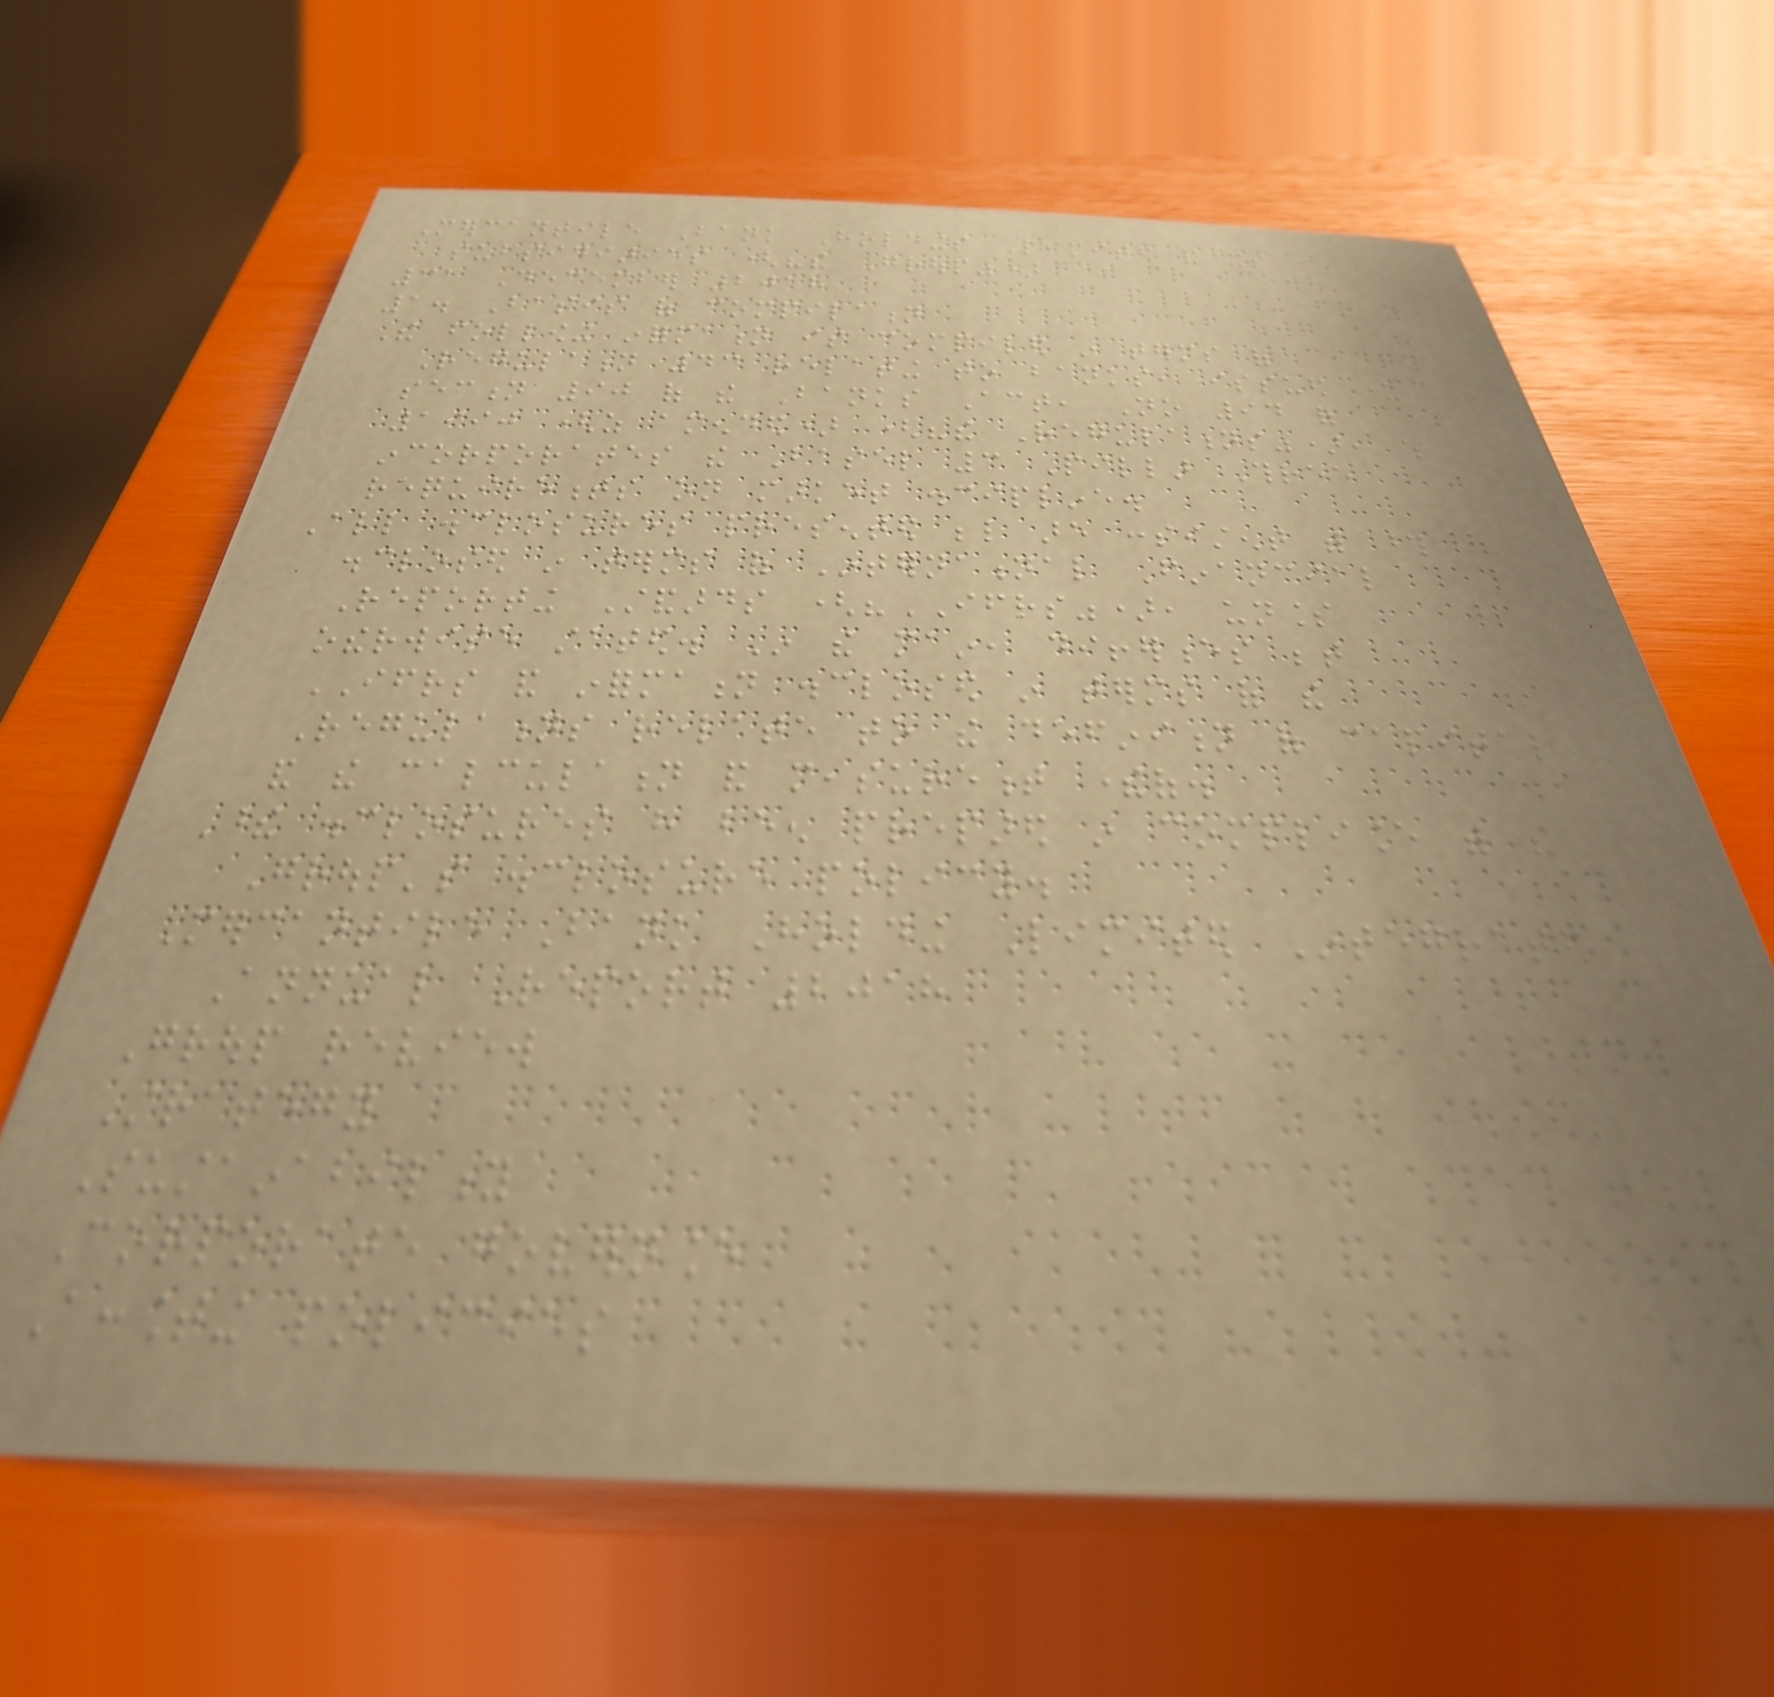Mercantile Bank Holdings Limited and its
subsidiaries ("the Group")
31 December 2018
1. Basis of compilation
The following information is compiled in terms of
Regulation 43 relating to banks, issued under
section 90 of the Banks Act, No 94 of
1990 (as amended) ("the Regulations"), which
incorporates the Basel 3 Pillar Three
requirements on market discipline.
All disclosures presented below are consistent with those
disclosed in terms of International Financial
Reporting Standards ("IFRS"), unless
otherwise stated. In the main, differences between
IFRS and information disclosed in terms of the
Regulations relate to the definition of capital
and the calculation and measurement thereof.
These disclosures have been prepared in compliance with the
Group's disclosure policy.
Mercantile Bank Holding Limited Integrated
Annual Report 2018
Group review
Strategy
Sustainability
Corporate governance
Accounting policies
